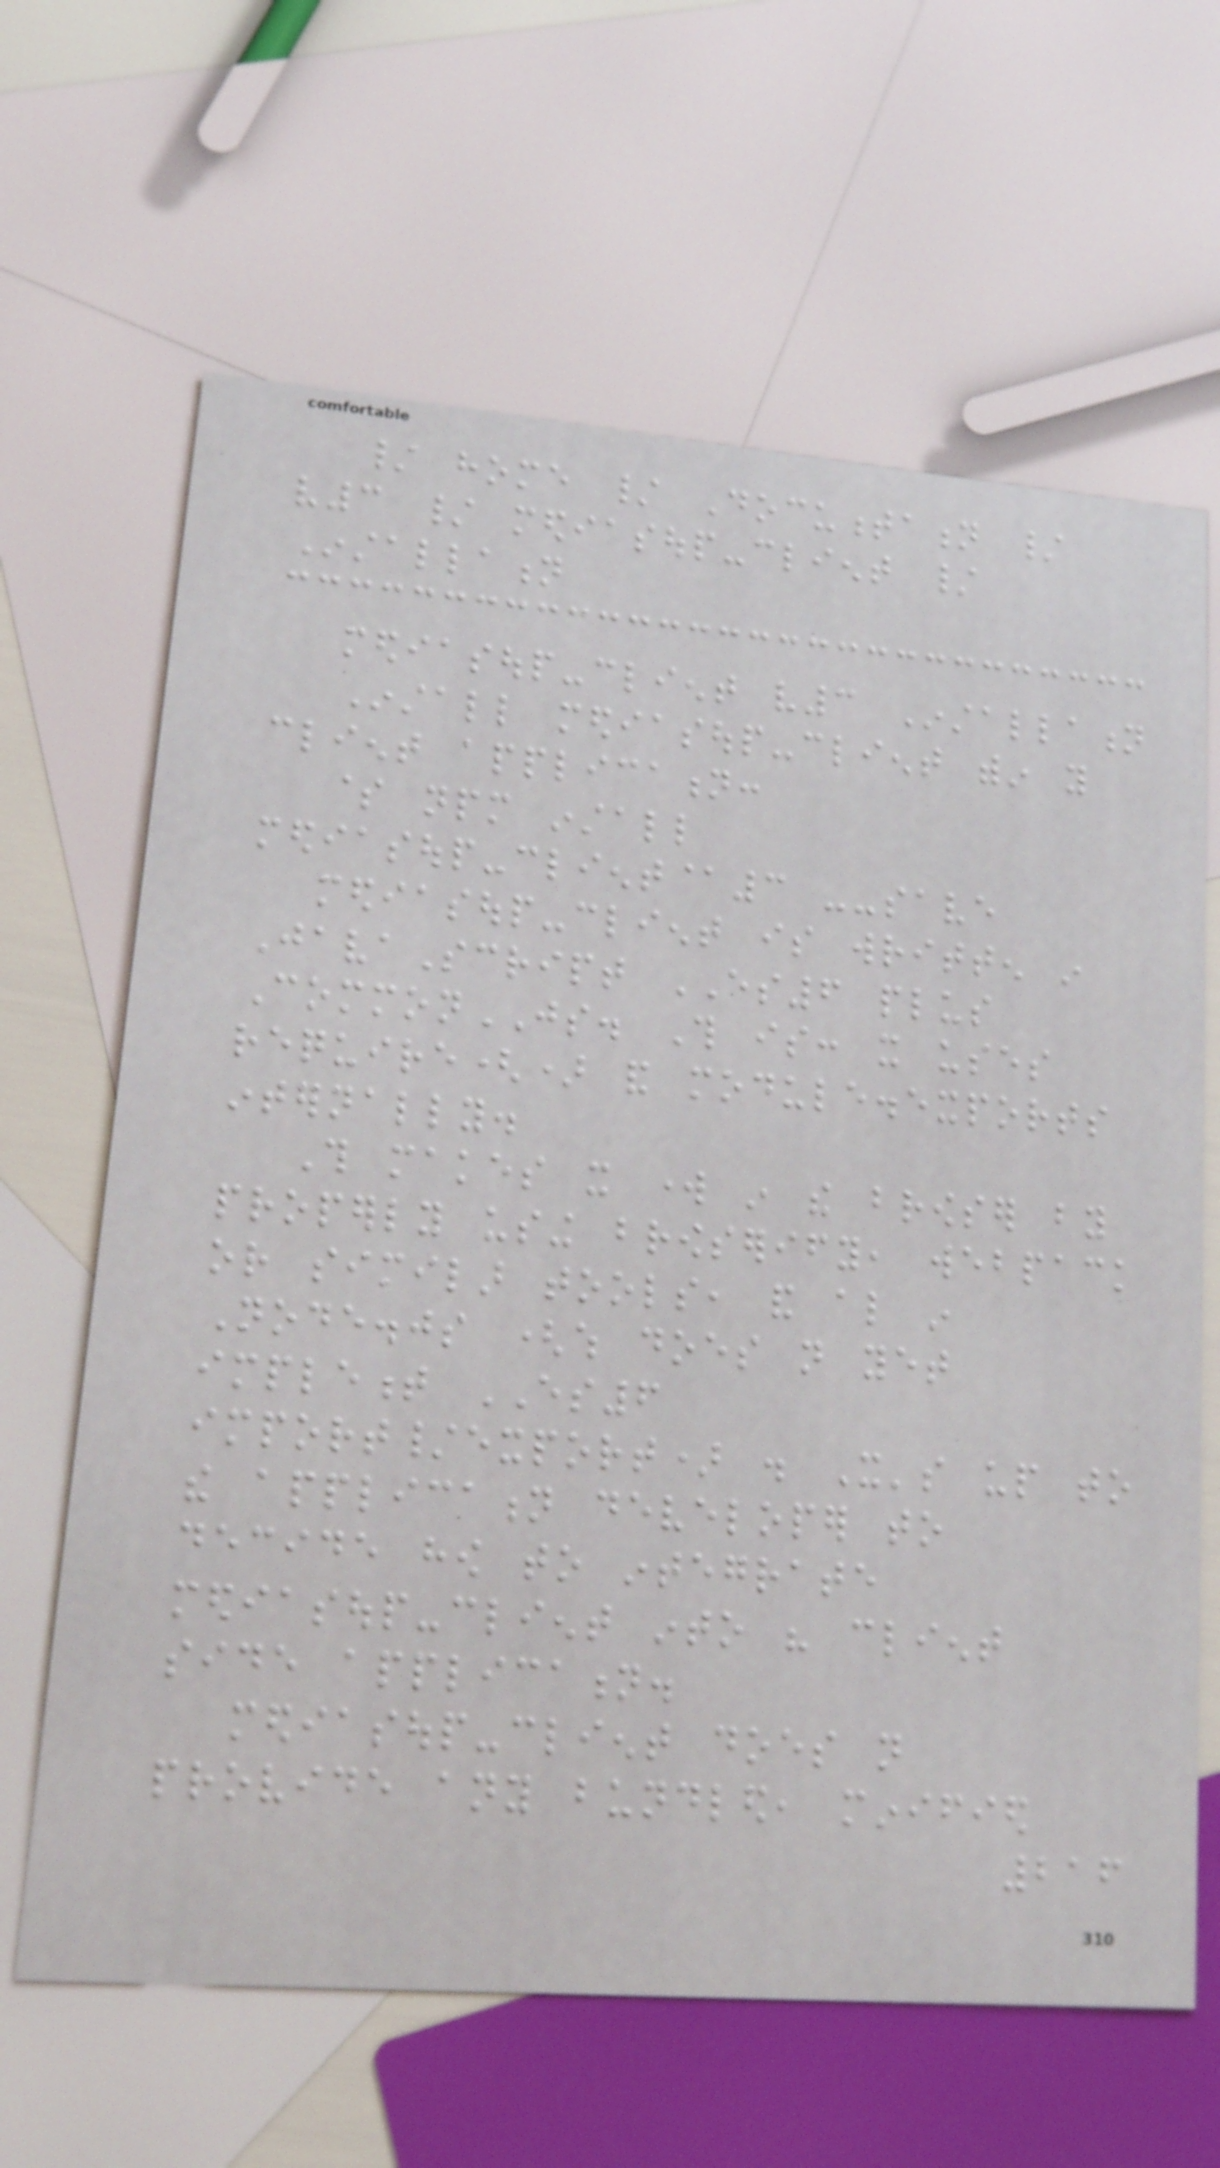/ home / Documentation /
v3 / mediasoup-client /
Installation
mediasoup-client v3 Installation
Install mediasoup-client within you
client application:
$ npm install
mediasoup-client@3 --save
mediasoup-client is written in
JavaScript ES6 plus
CommonJS. This is: it uses
require() and module.exports
internally.
This makes it work in the browser by
properly using browserify, webpack
or similar tools, and also in
Node.js (which does not yet
implement ES6
import/export) . It's up to
the application developer to
decide how to integrate
mediasoup-client into his client
side application.
mediasoup-client does not
provide any bundled, minified
216
